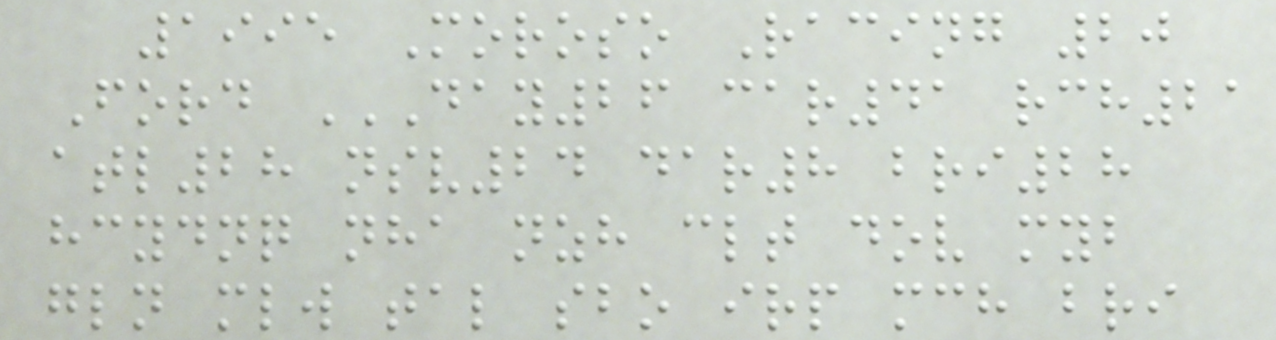1995 Moroso Racing 20
Ford DAY26 CAR41 RCH21
ATL28 NSV24 DAR8 BRI28
HCYDNQ NHA NZH CLT DOV MYB
GLN MLW TAL SBO IRP MCH BRI
